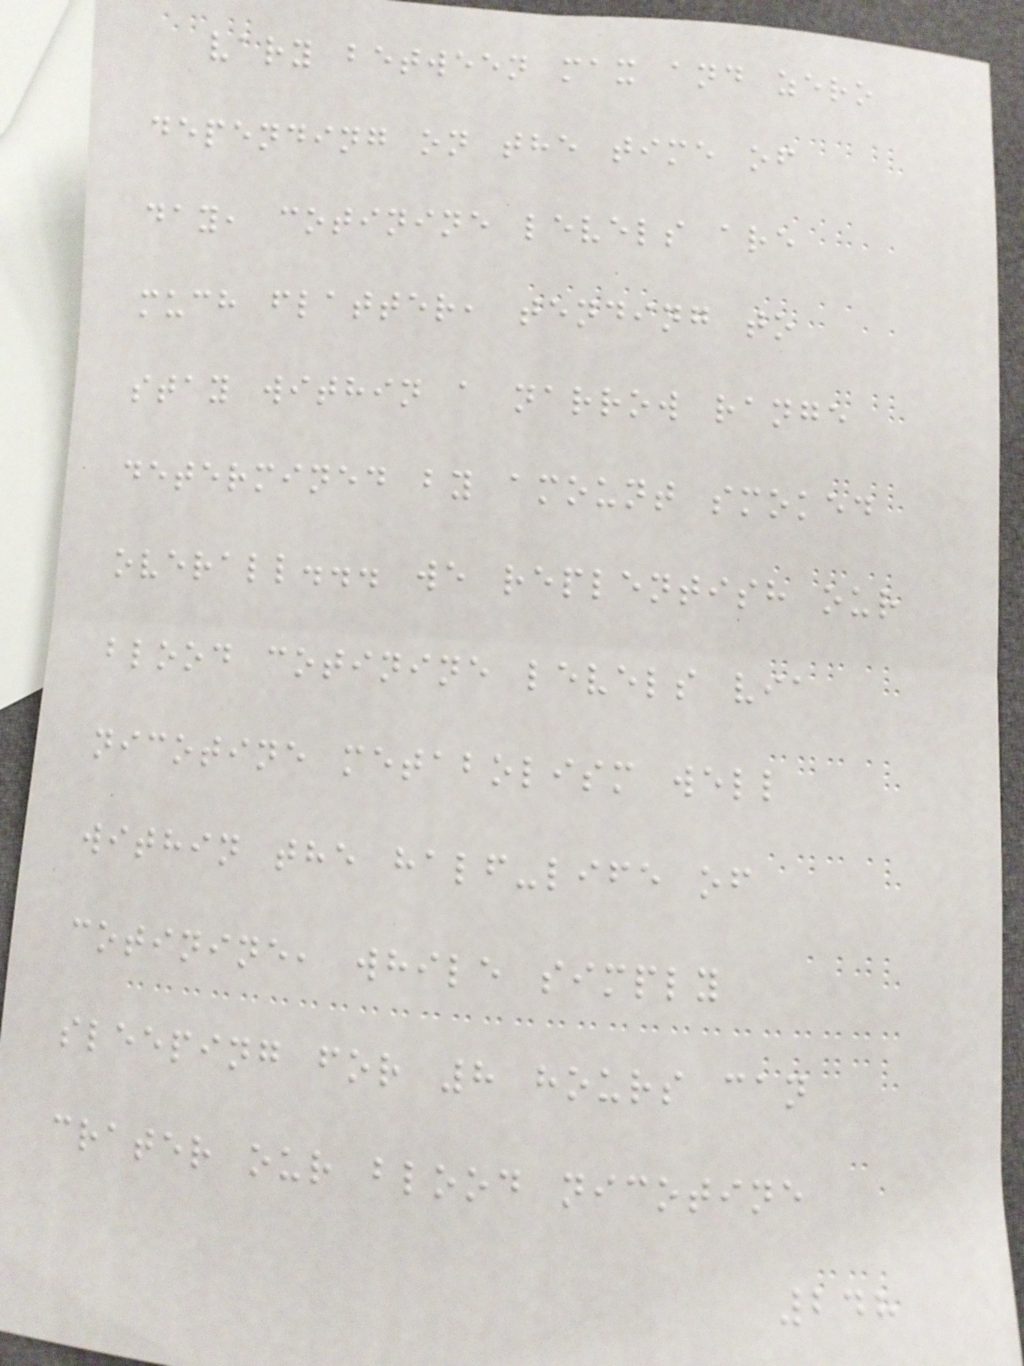vary between max and zero
depending on the time of
day, cotinine levels are
much flatter, tending to
stay within a narrow range
determined by amount smoked
overall... we replentish our
blood cotinine levels via
nicotine metabolism well
within the half-life of
cotinine, while simply
sleeping for 8 hours can
crater our blood nicotine
248
